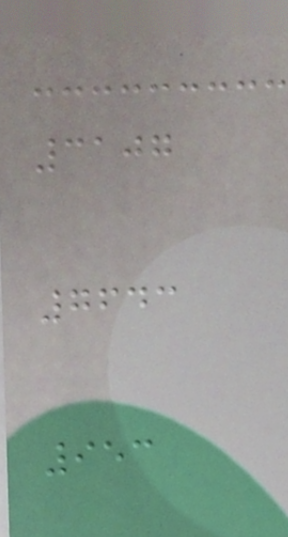3107
7643
953
